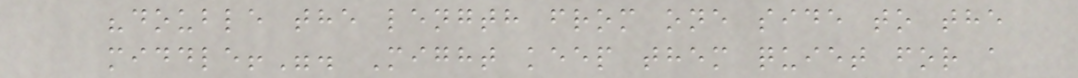"double the length from one side to the
middle!". Might keep them quiet for a
